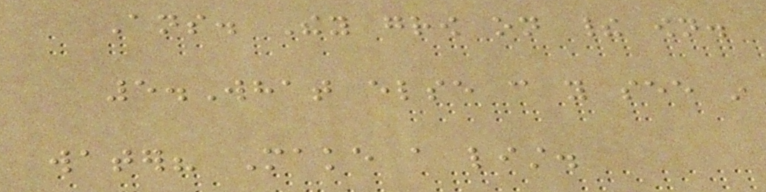Ans. They grow on their own.
5.What else can you see in
water? Make a list.
